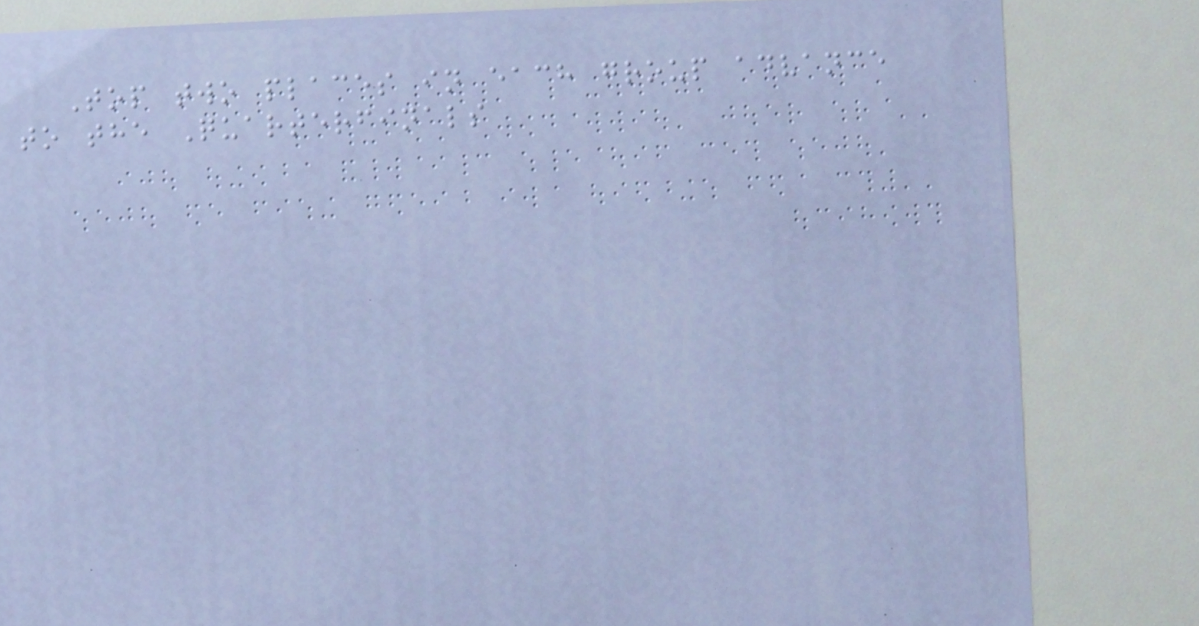Top two places in each group advance
to the Quarterfinals
